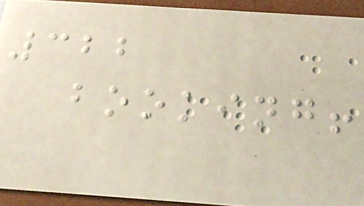322
booking!
